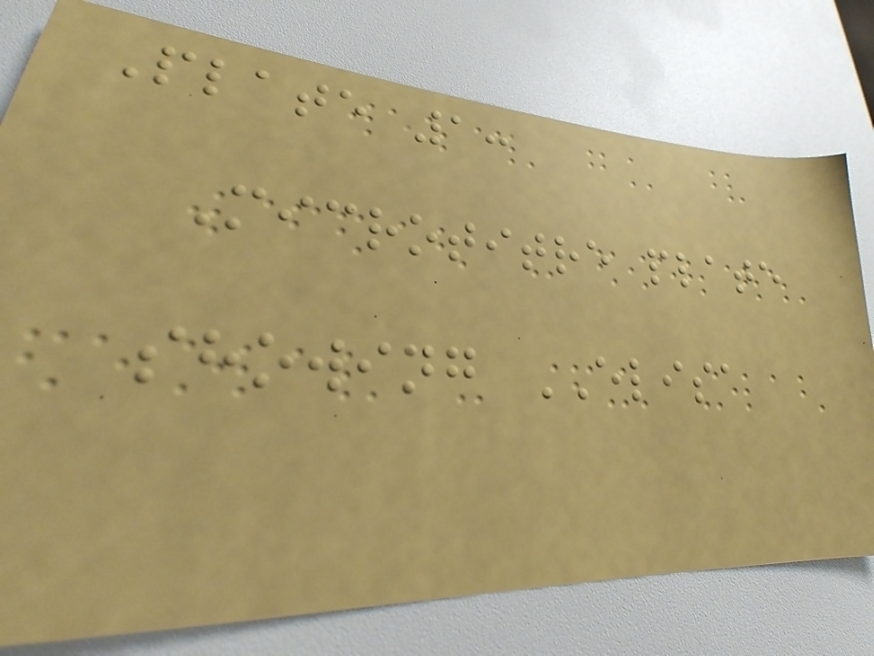Plate 1:
Microtitre plate
showing ELISA
